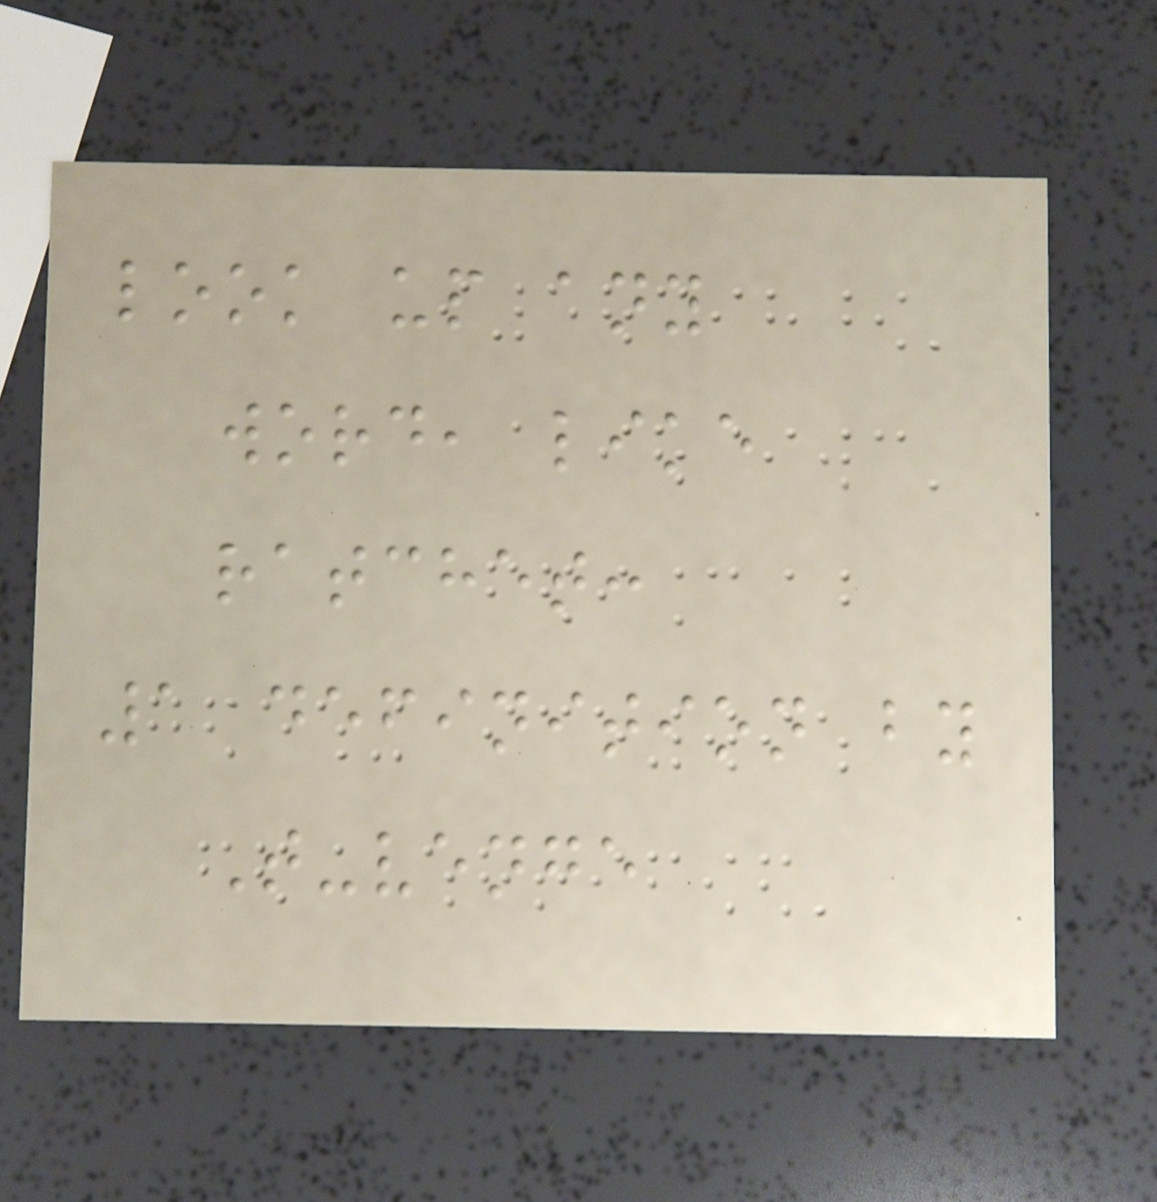look up any
word, like
ratchet:
1 definition by
T-venge
